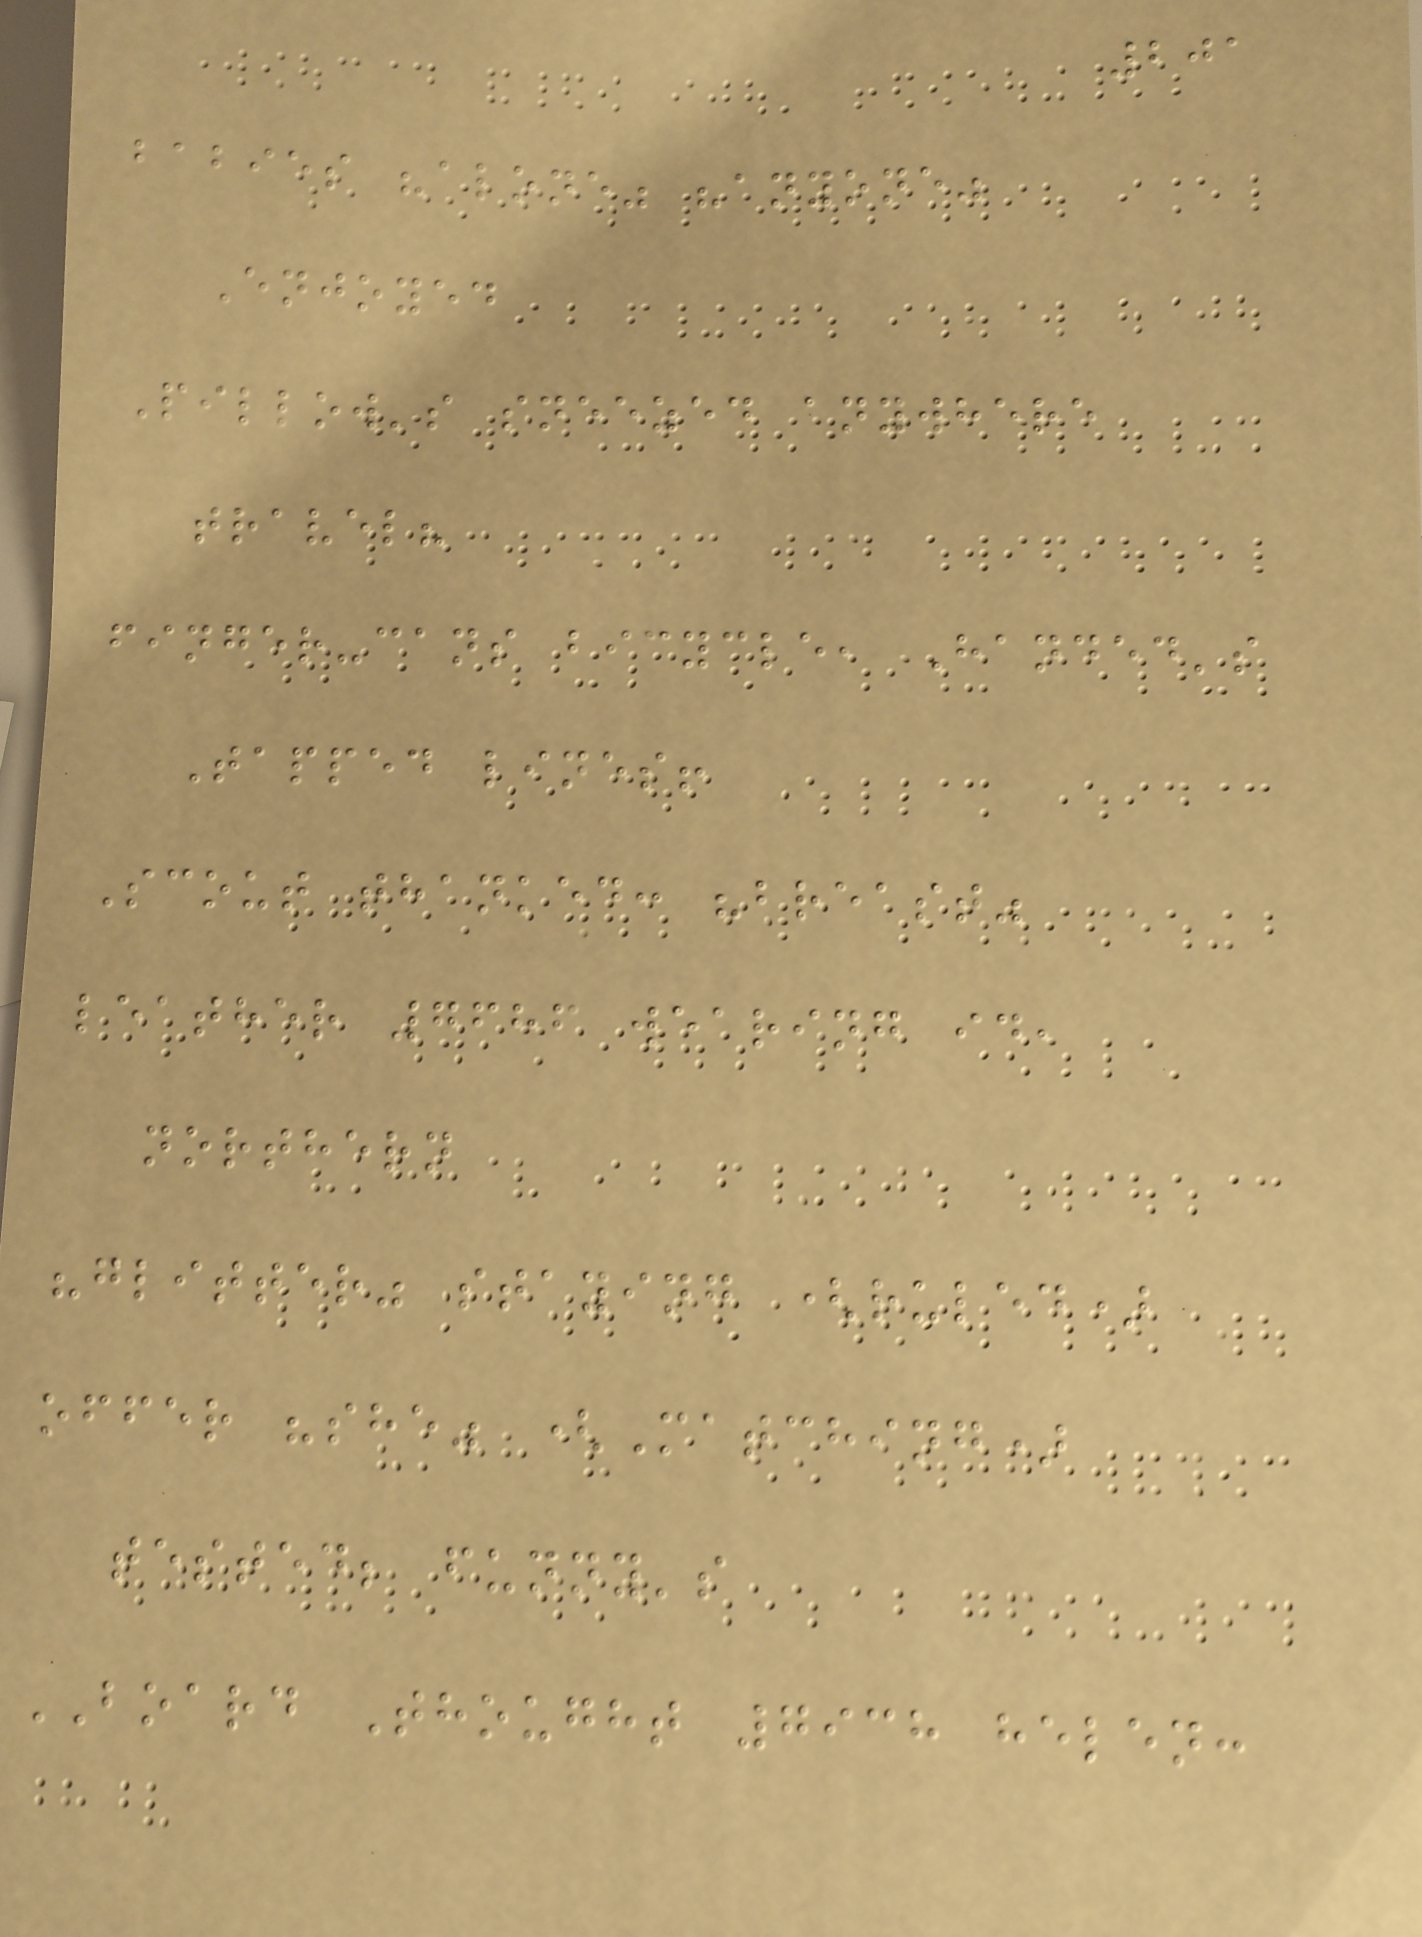201
babies "alone" "anyone"
Enjoyed
Pillow's sneezed anywhere
travel?
finger-cans bicycle, Handed's
Tapped lines!
Scout thanked: "breast"
leather 7686 wearing id,
northern
"glitter" staying (ruled)
offer "she" (Matching)
tested; funny's
BOARD Thought 7938 helen:
